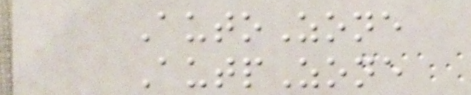AutoZone
AutpZone
